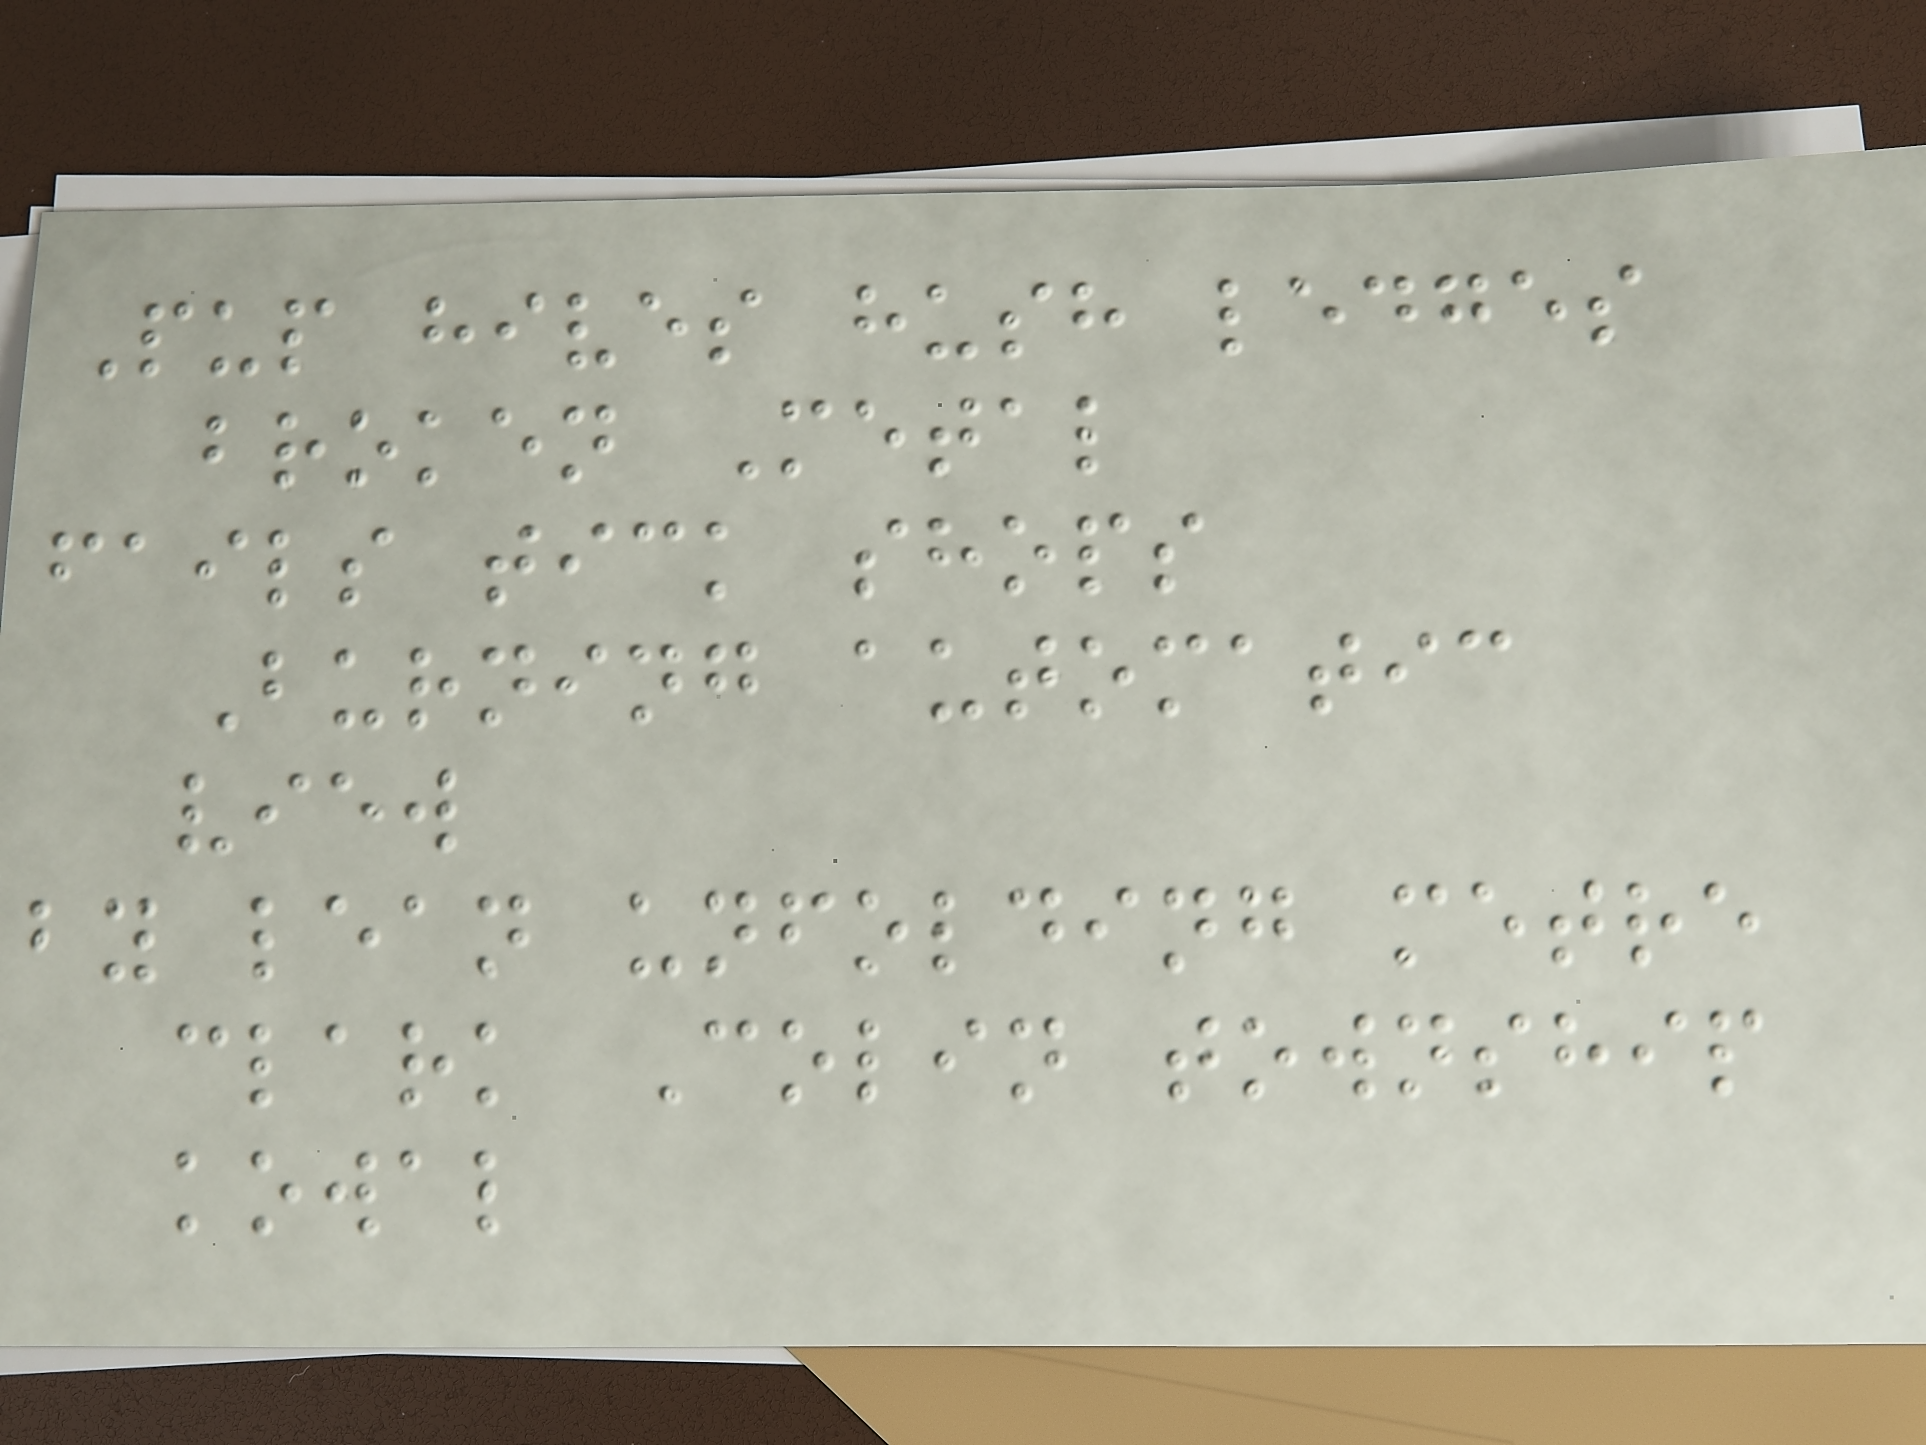Pup hives hush ledges
broken Metal
fails tick shops
Burning automatic
view
by lean unfolding metre
clark Colin township
kowal
